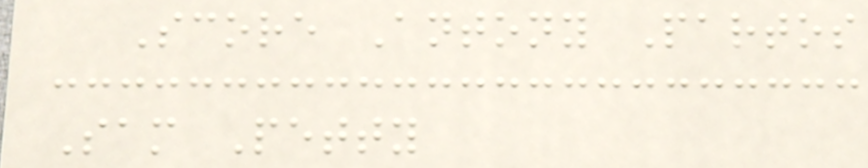Score Antony Partos
Sam Petty
